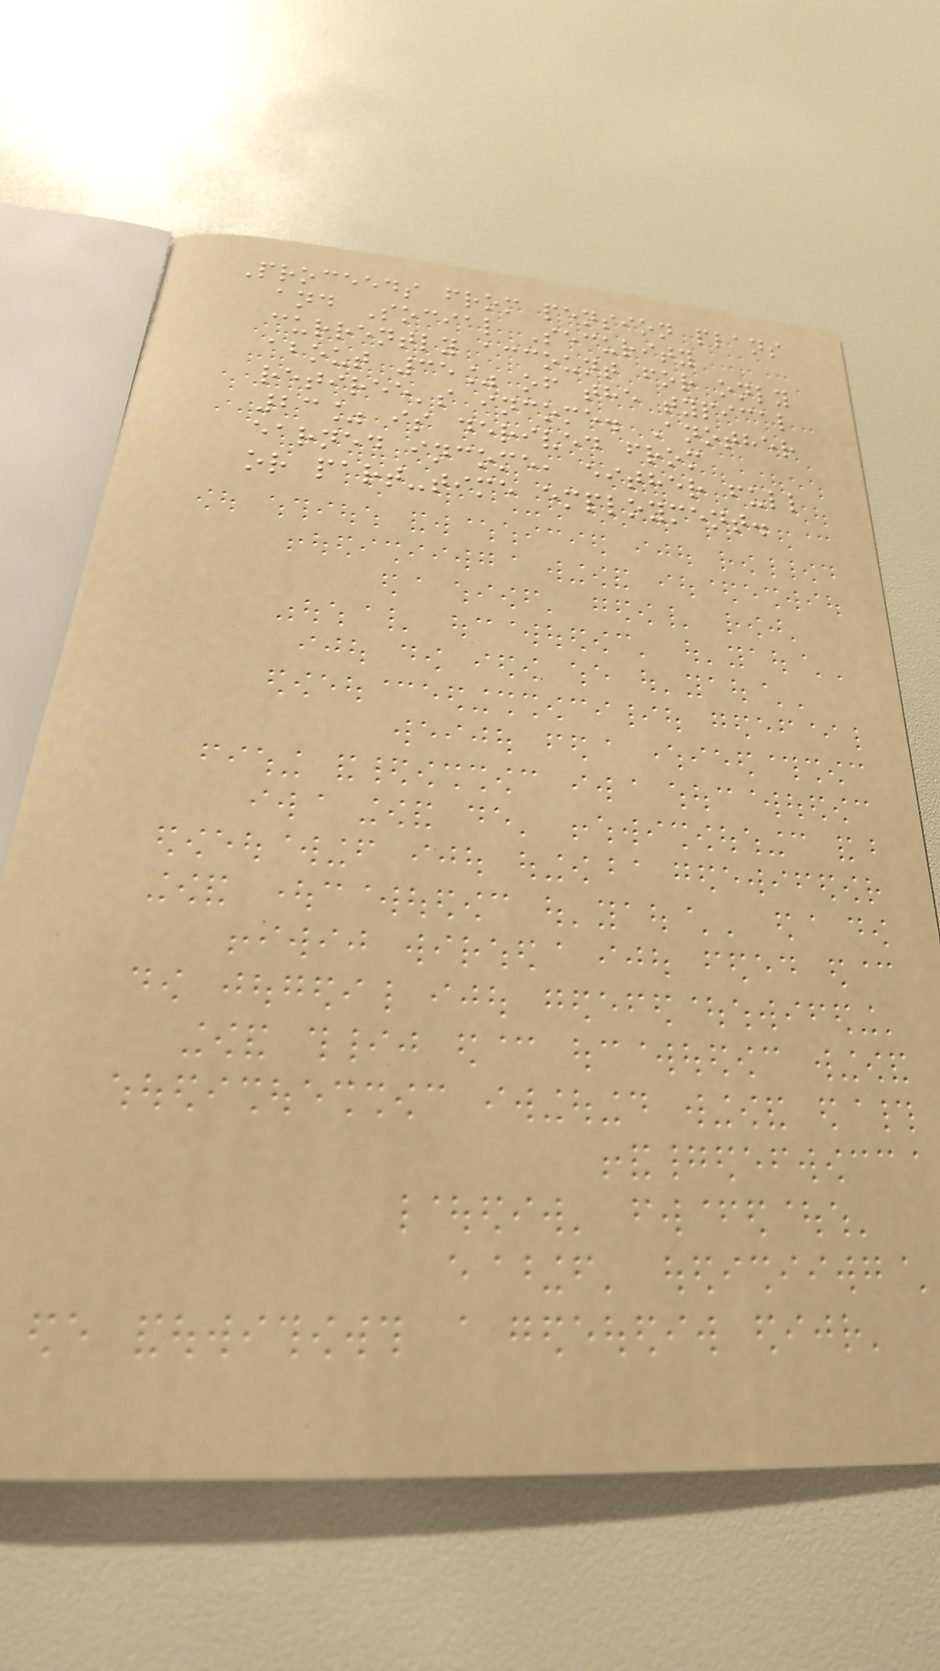Proceeds from pension plans
and Social Security
currently account for only
about 35% of the typical
retiree's income. Another
23% is derived from
earned income, either full
or part-time employment.
